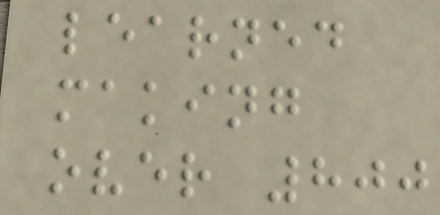learned
making
over 800
